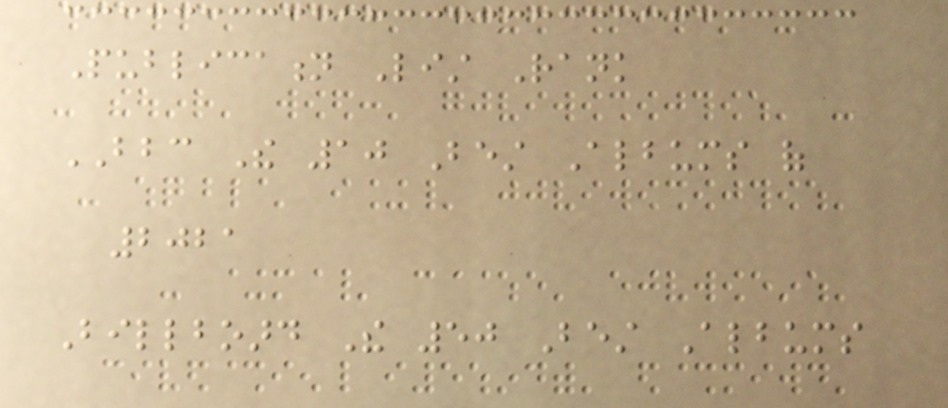Publication List Rank
BBC The 10 Best Albums of
2021
Billboard The 50 Best Albums
